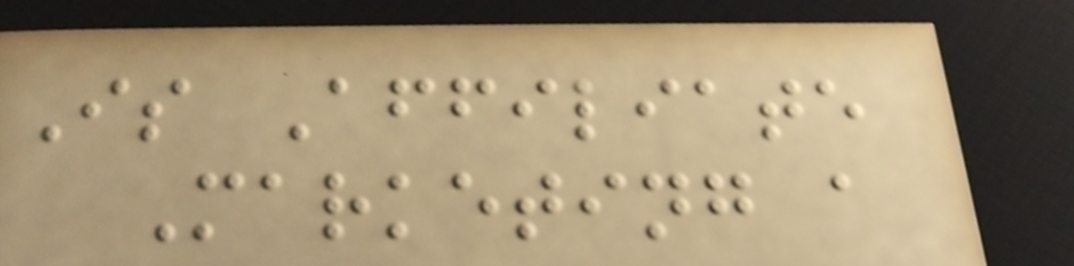Is Affiliate
Marketing a
